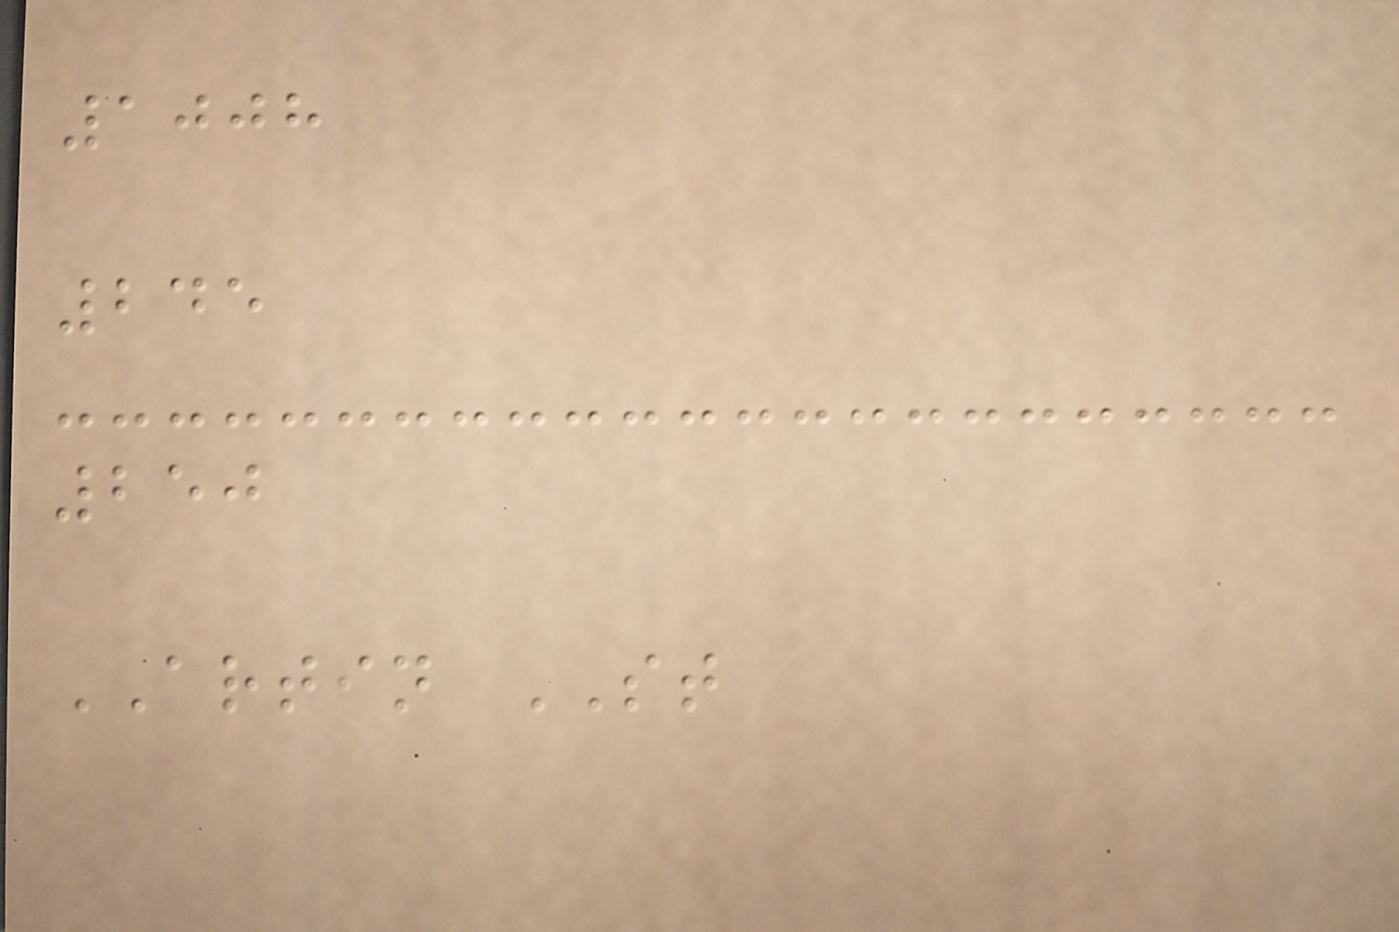1008
245
250
ARTIN ST
